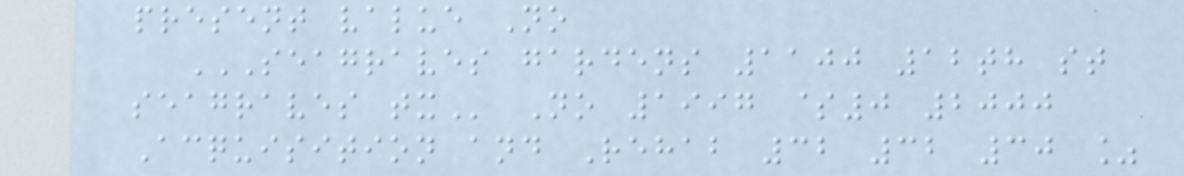present value No
SEAGRAVES GARDENS 1100 12TH ST
SEAGRAVES TX No 1997 $0 2000
Acquisition and Rehab 32 32 30 %
